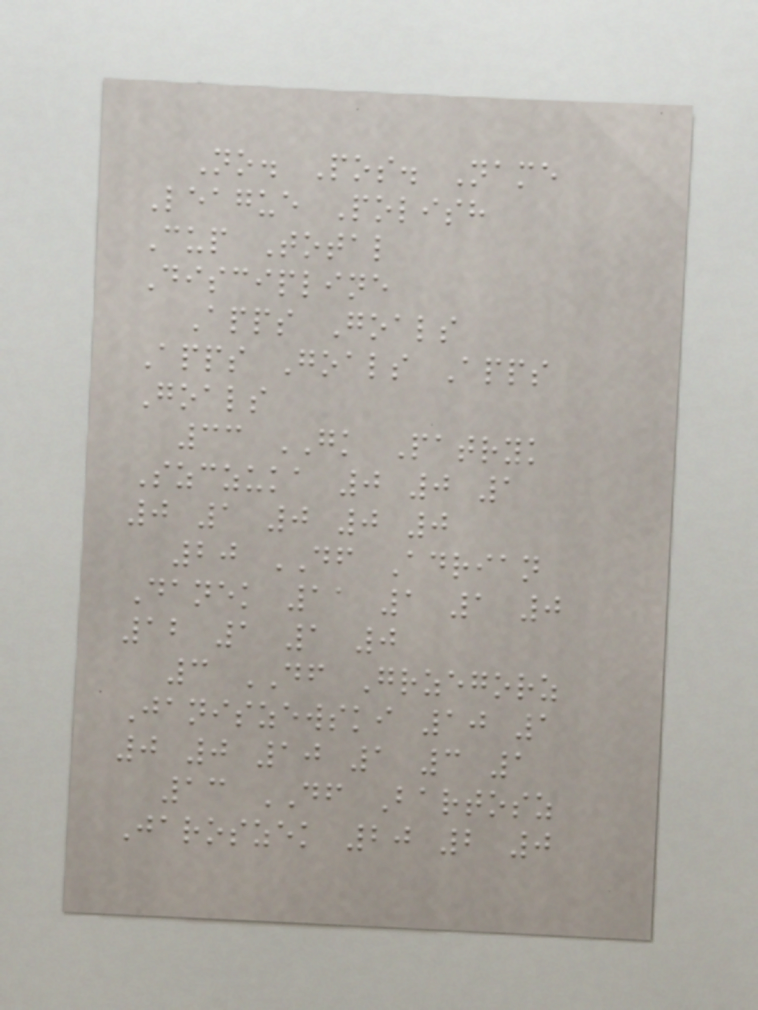No. Pos. Name
League Polish
Cup Total
Discipline
Apps Goals
Apps Goals Apps
Goals
33 GK Patryk
Szczuka 0 0 1
0 1 0 0 0
20 DF Adrian
Danek 11 1 1 0
12 1 1 0
3 DF Grzegorz
Janiszewski 10 1
0 0 10 1 3 1
13 DF Bartosz
Jaroszek 20 2 0
